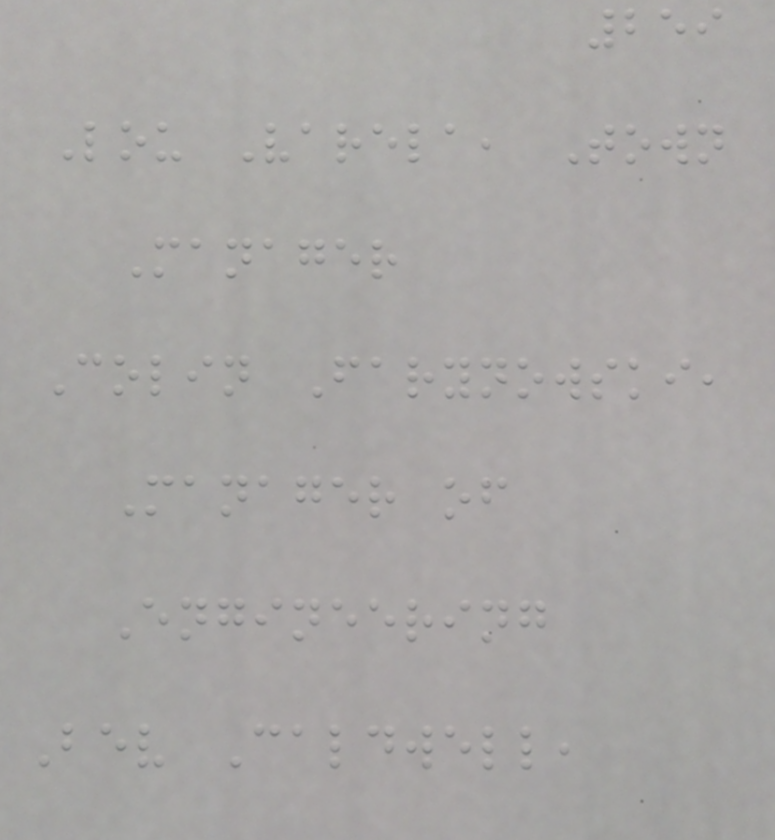259
Lou Varela, Town
Manager
Colin Farynowski,
Manager of
Engineering
Bev Caldwell,
